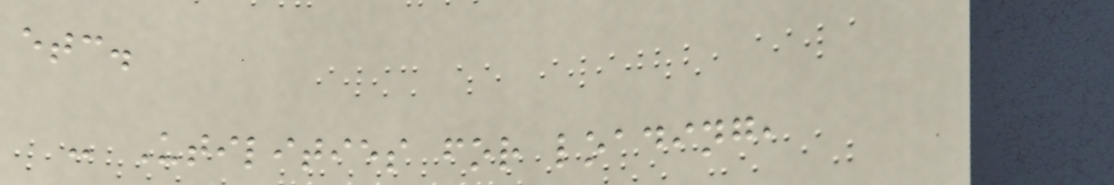etc.
- Utilities for loading,
